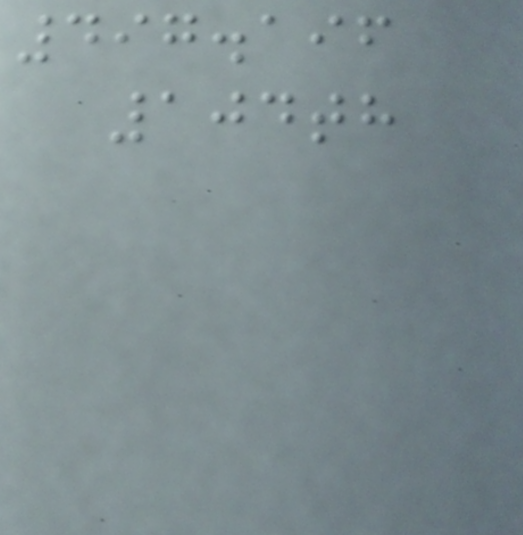497.196
104th
